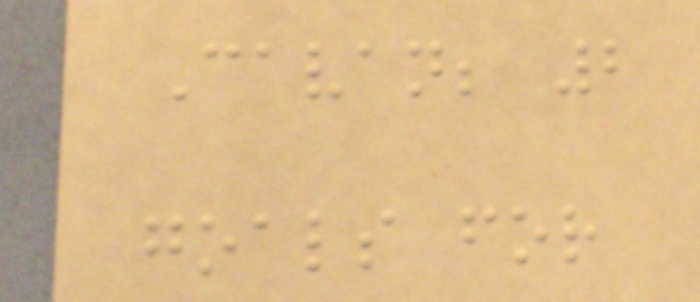Cavan; 2
goals for
